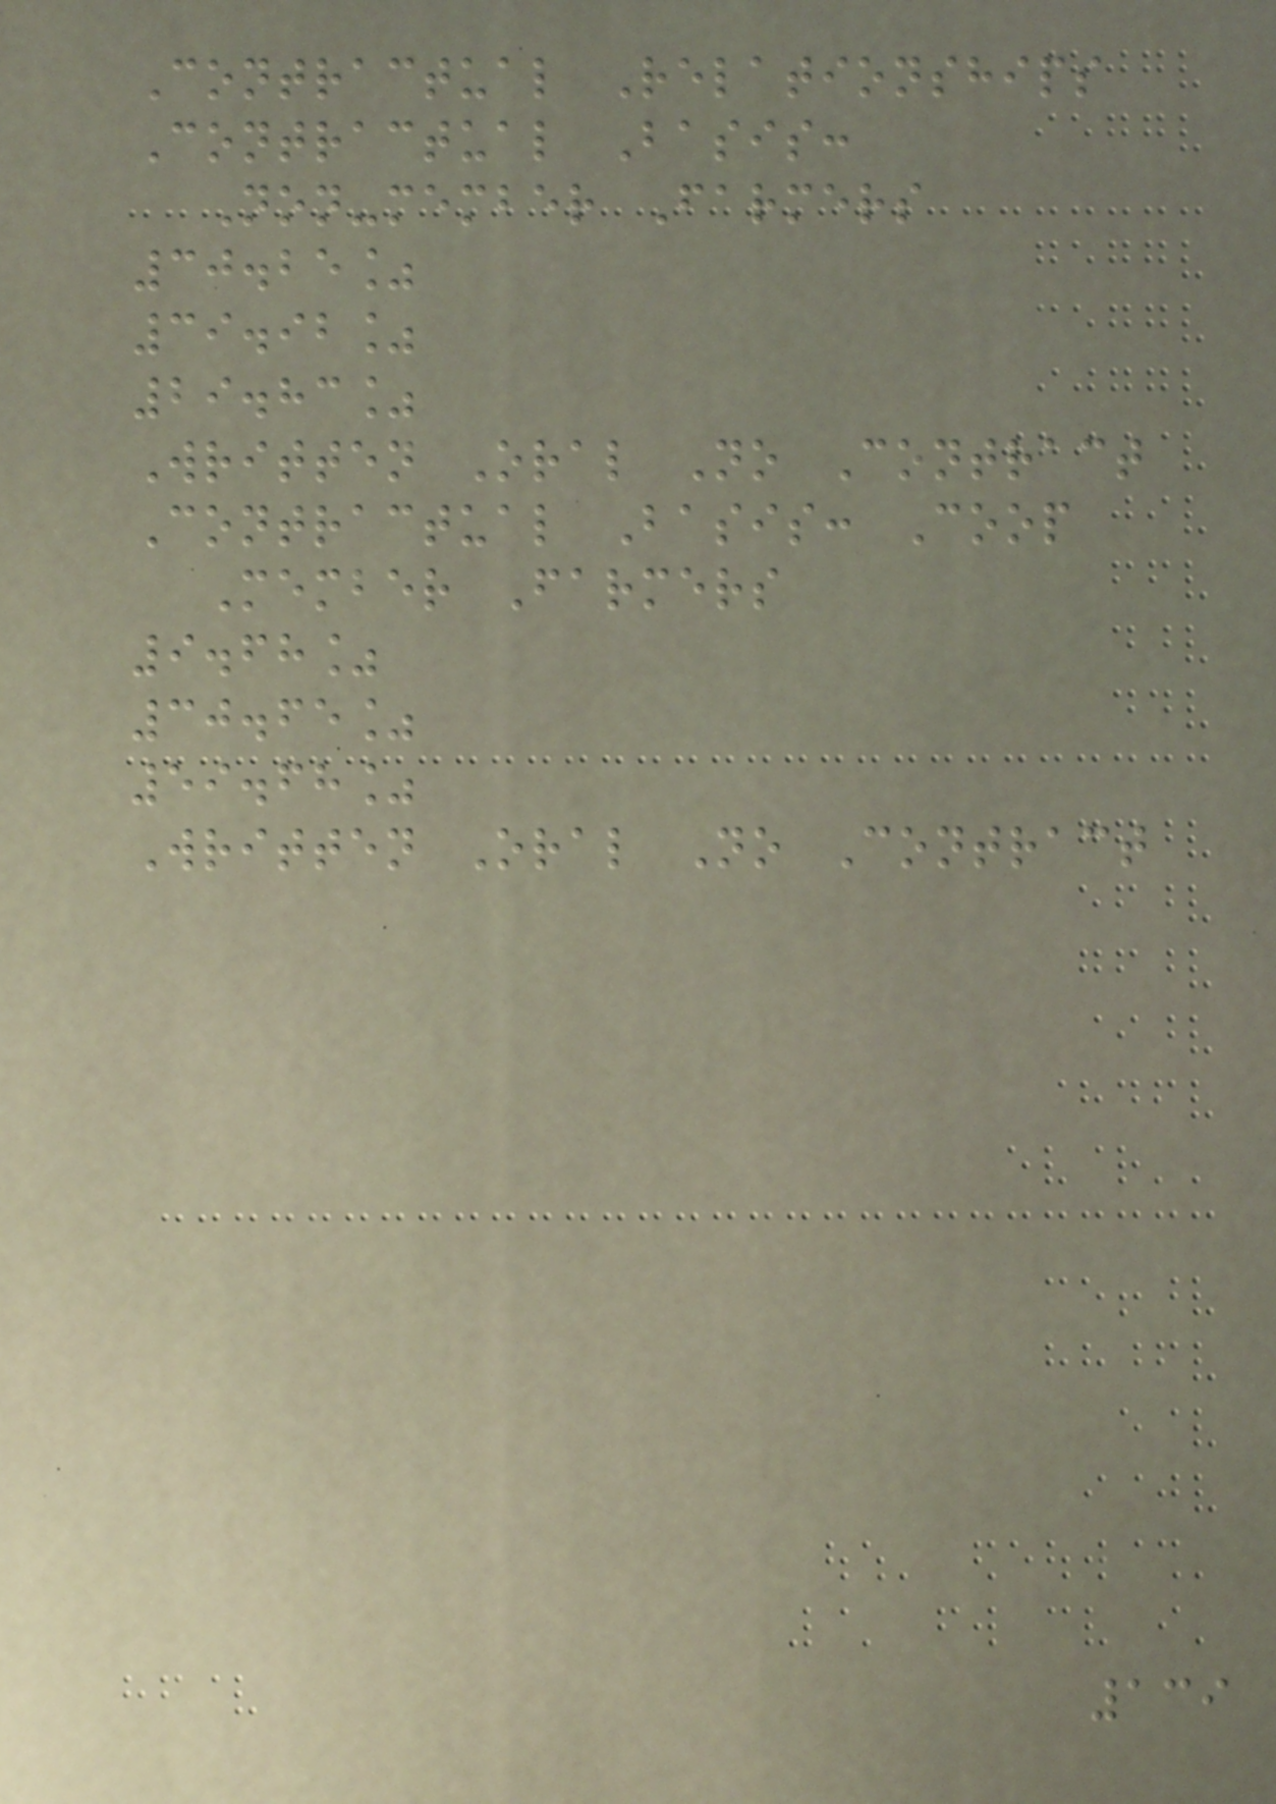Contractual Relationships
Contractual Basis:
Non-member Farmers
30.25%
39.92%
29.83%
Written Oral No Contract
Contractual Basis: Coop
Member Farmers
9.68%
30.65%
59.68%
Written Oral No Contract
139
